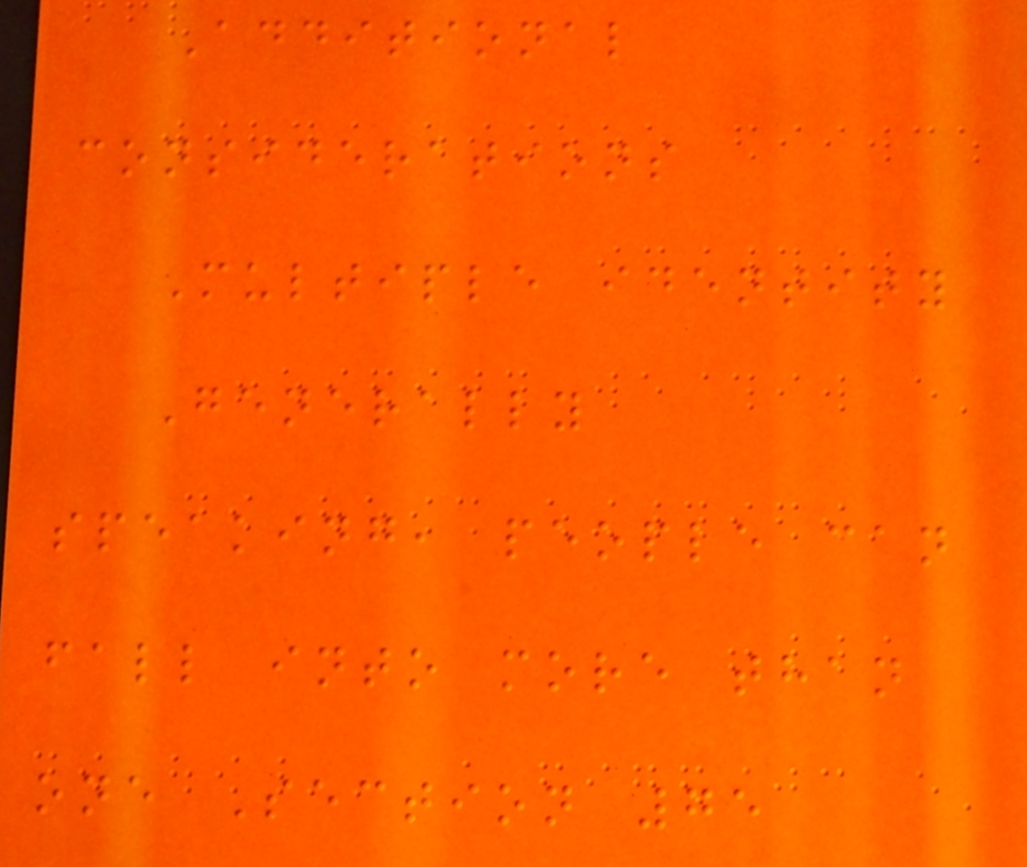Additional
considerations
Multiple identity
Generally
speaking, people can
fall into more than
one Section 75
